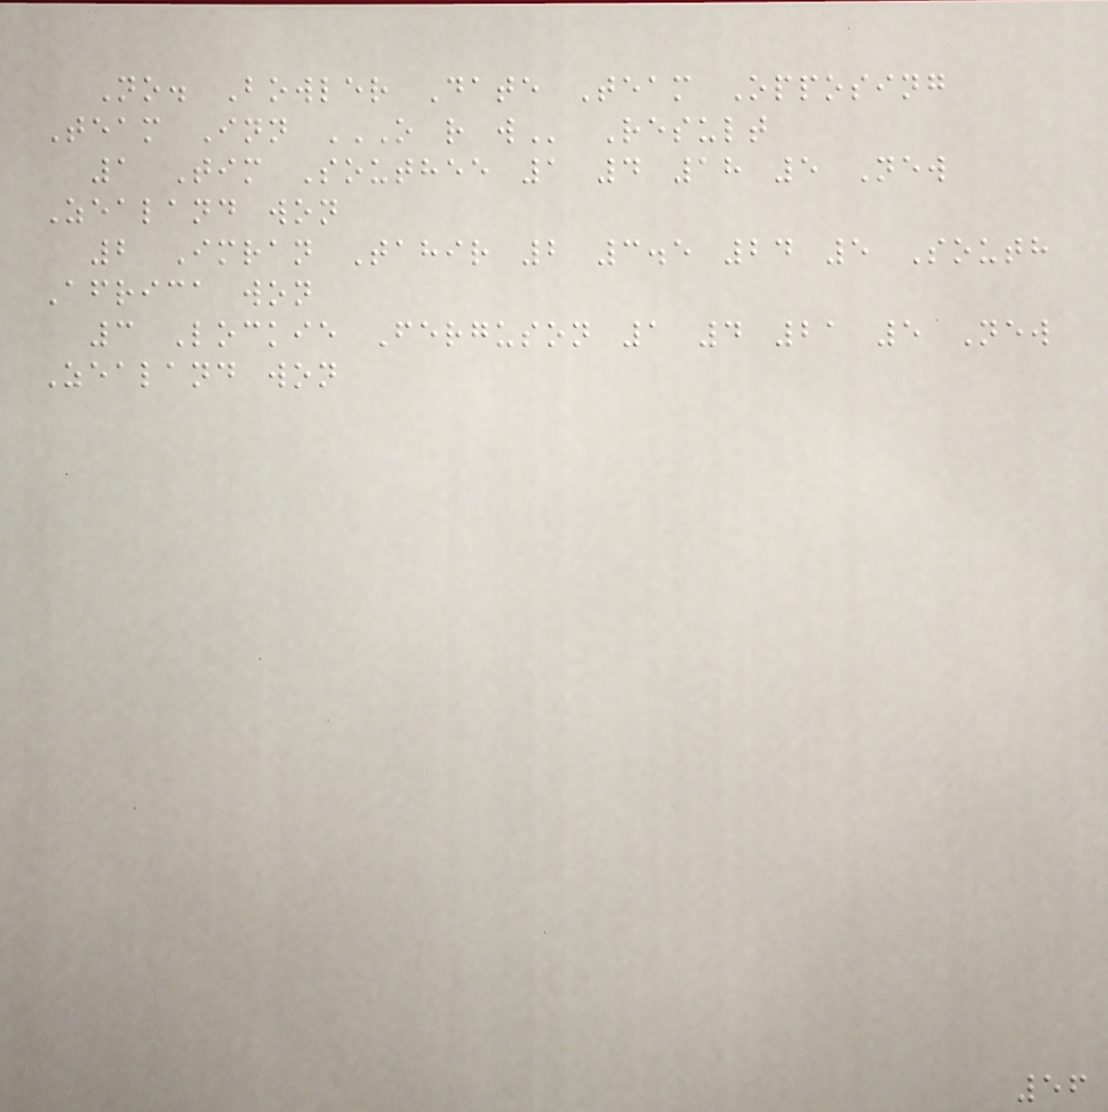No. Bowler Date Team Opposing
Team Inn O R W Result
1 Tim Southee 1 4 18 5 New
Zealand won
2 Imran Tahir 2 3.5 24 5 South
Africa won
3 Lockie Ferguson 1 4 21 5 New
Zealand won
56
